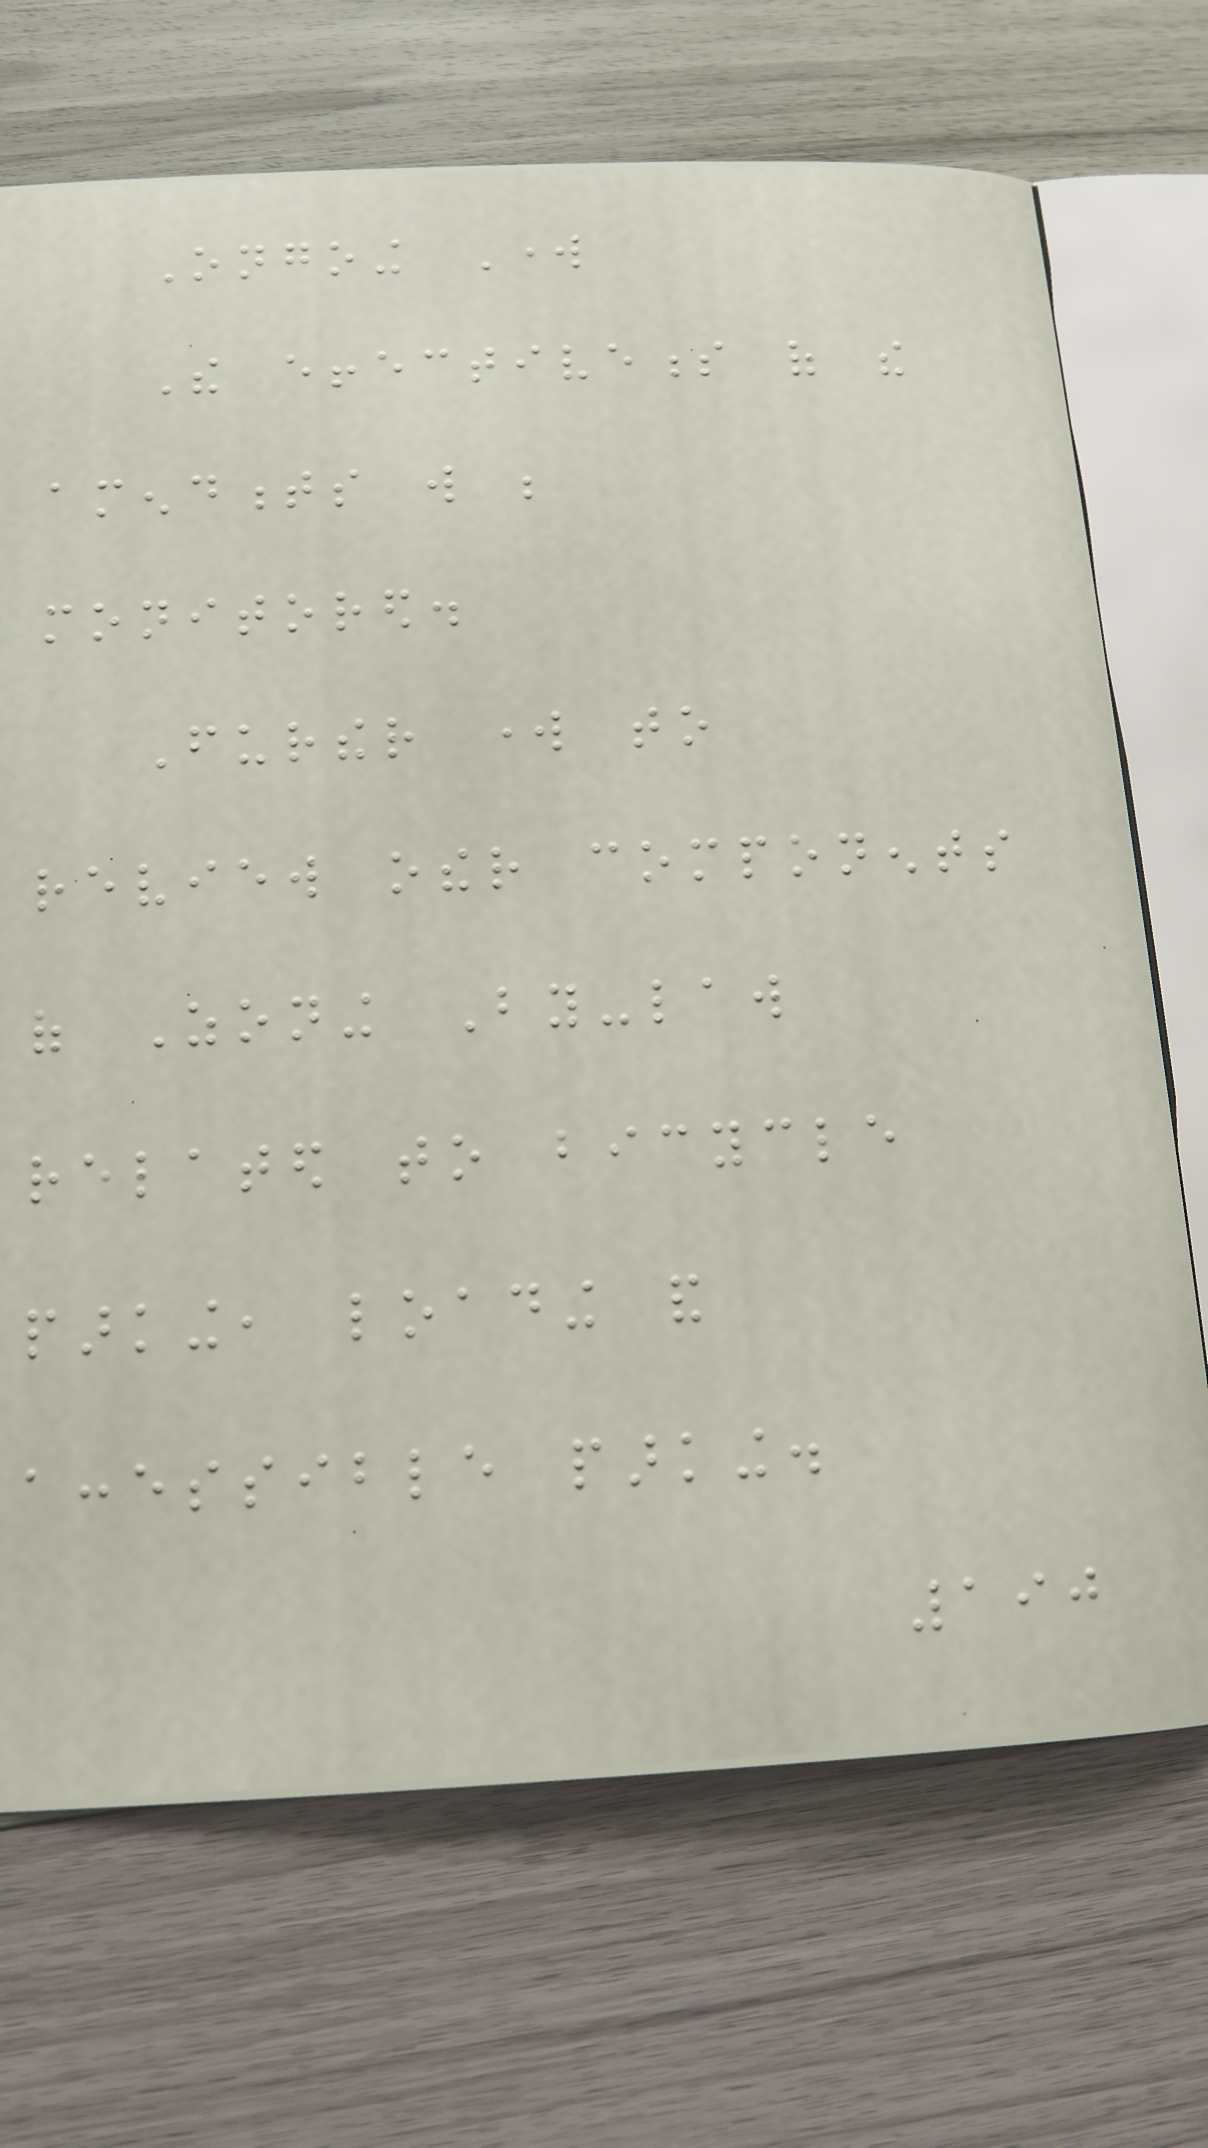Ongoing Work
The effectiveness of the
amendments will be
monitored.
Further work to
review other components
of Zoning By-law
related to bicycle
parking, loading and
accessible parking.
190
